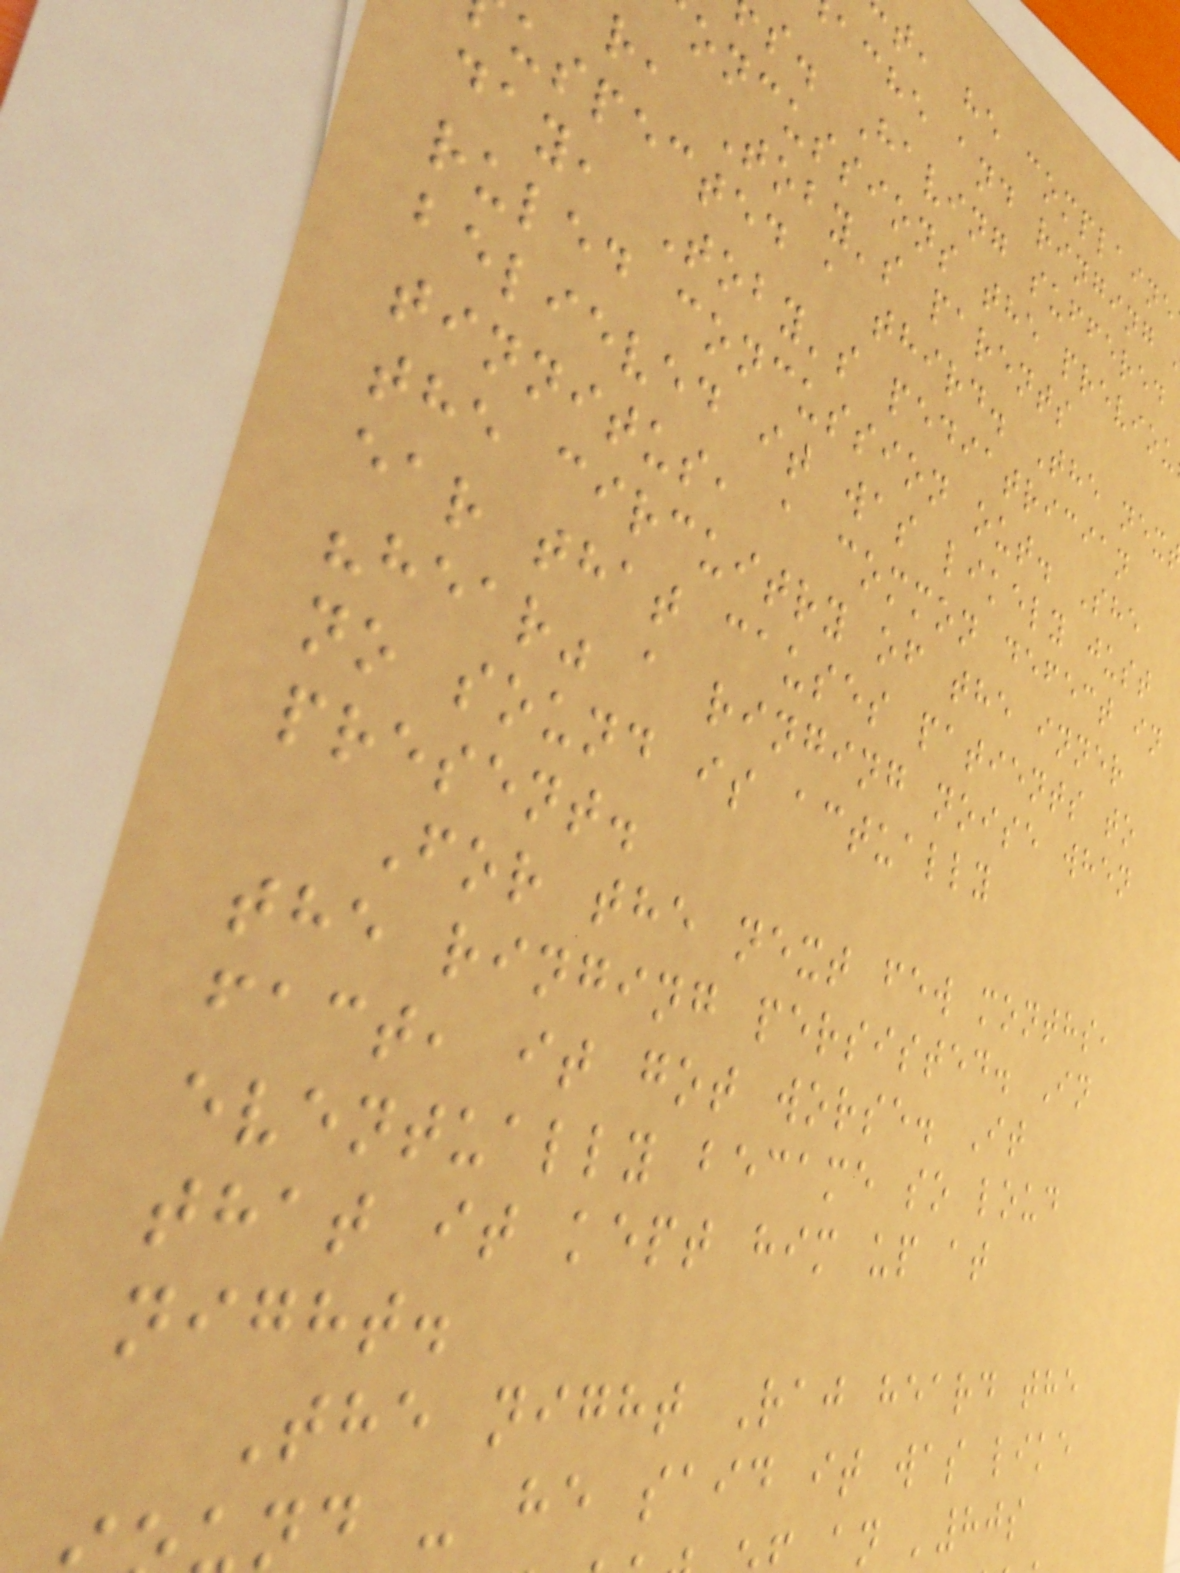t, he complaine
ache and ringing
s. Having suffered
oncussions the previou
r, Toby's parents
uspected a third. The nex
day, Toby's pediatrician
ruled concussion out. She
believed it was likely just
tinnitus, a common defect in
the circuitry of the inner
ear that causes patients to
"hear" a ringing noise when
no sound is actually
present.
For the next few months,
the ringing persisted. In
fact, it got worse. It
eventually became so loud
that it kept him up at
night.
The night Raj heard the
nd - he said it was like
an '80s
